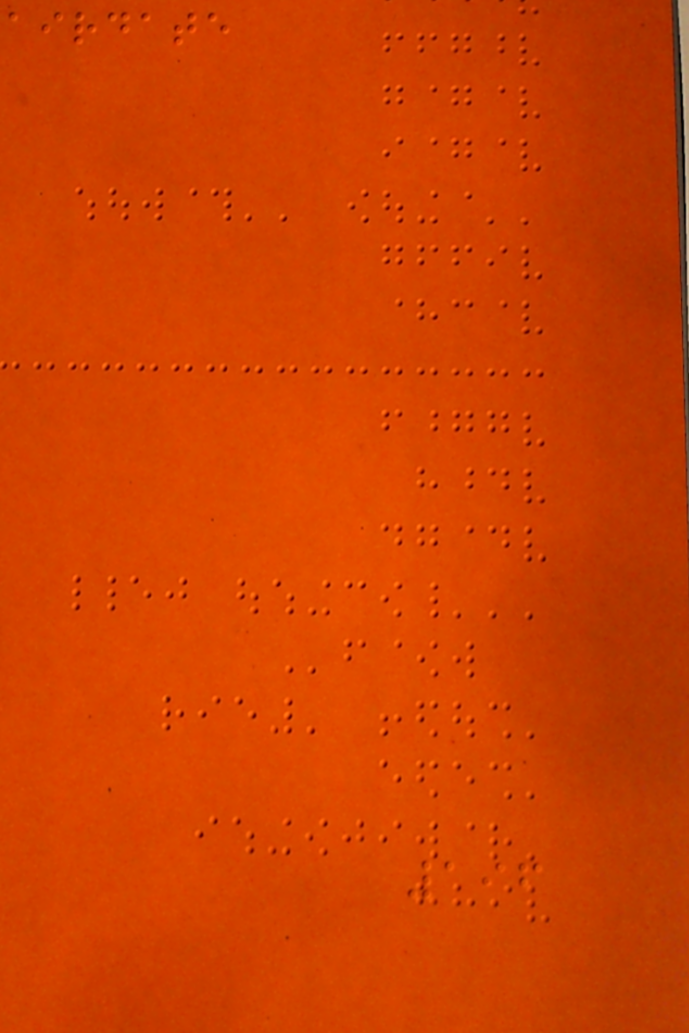airdate
196
